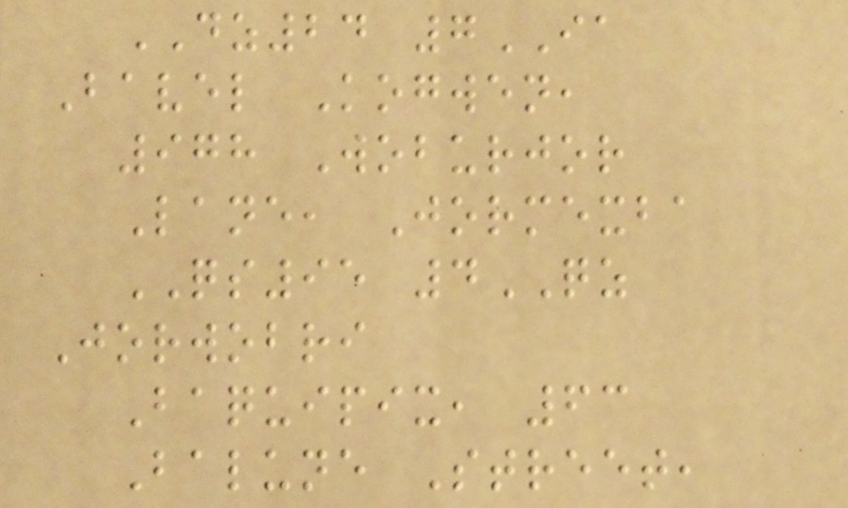DZ24 7IA
Bavel Kogwen,
978 Woburjor
Lane, Jormexba
QS95 4QZ
Jorwobri
Baquipix, 63
Balune Street,
